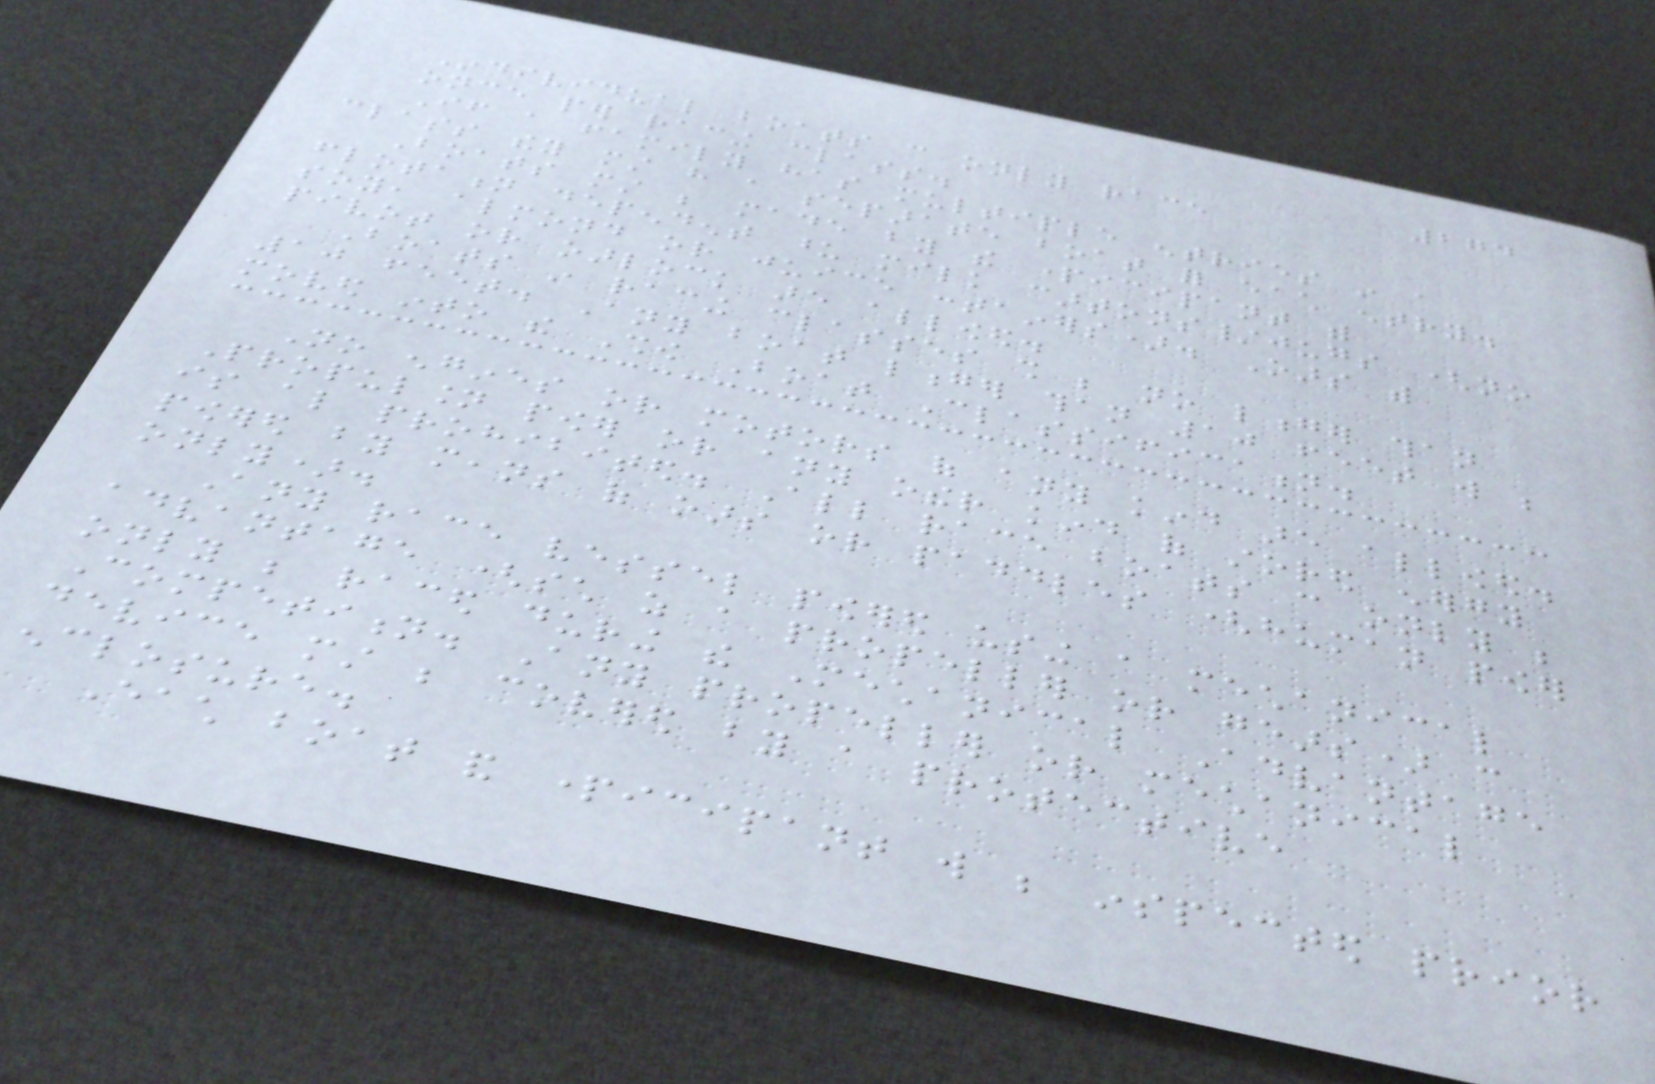274
Individual boats can only race
once per racing class.
If a family has multiple entries in a
class they must have a separate boat for each entry.
Boats must be made by the participant with
flotation dependent upon milk cartons/jugs (no
soy, almond or juice containers). Oars with
pivot or oarlock are allowed.
Boats in racing classes shall be no longer than
10 feet. Any boat longer than 10 feet will be
moved into the Show Boat Classification.
No engines or motors of any kind are allowed.
Propulsion power or any other kind of stored energy
is also prohibited. All race boats can only be
powered by means of oars or paddles (human power
only).
Any race vessel powered using a mechanical
advantage (such as a propeller or gears) can
only be raced during the Mechanical Advantage
Competition. Any propeller or mechanical
device must be covered by a protective
enclosure.
Each boat and participant will be inspected prior
